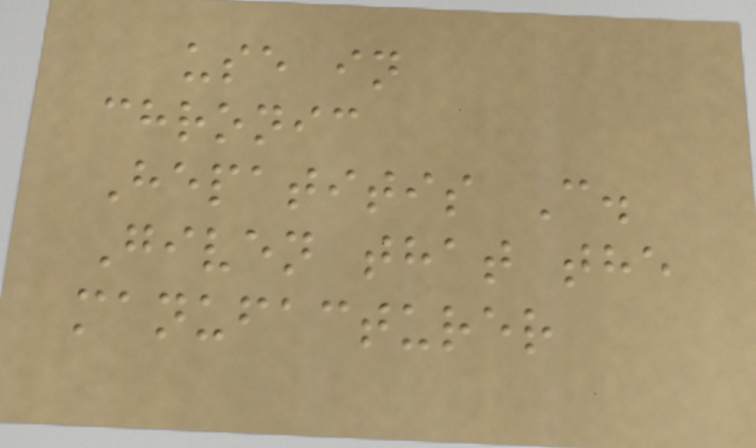use in
chronic
Hepatitis C.
Given that the
manufacturer
